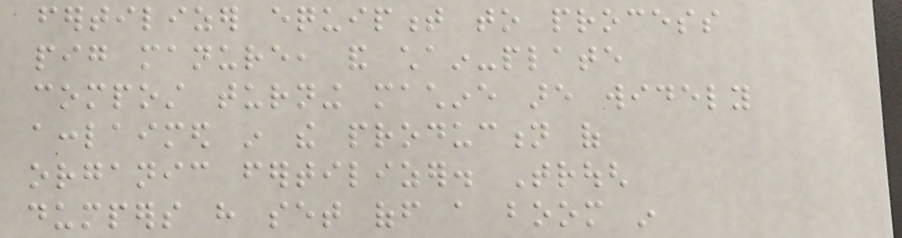fertilizer equipment to process
pig manure, and chain-plate
compost turning machine are widely
acclaimed in the production of
organic fertilizer. Trough
dumpers have set off a boom in
